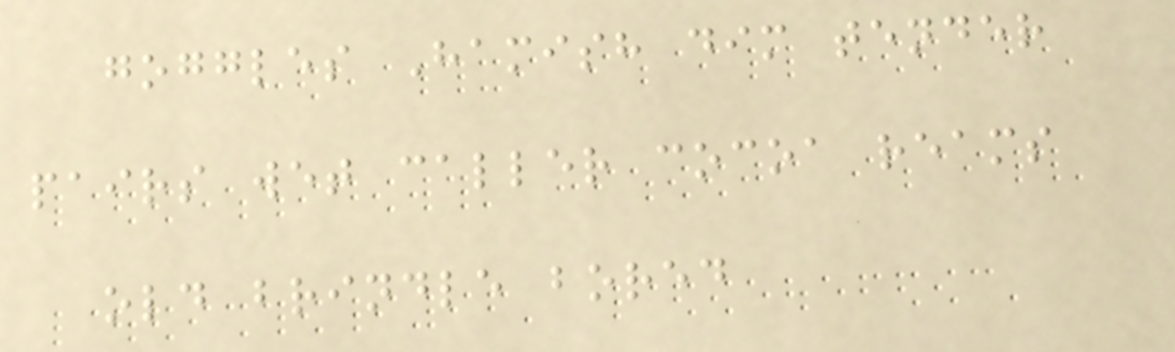goggles Hamish dim tender
pairs wet caller cocoa reams
old brindle bored
